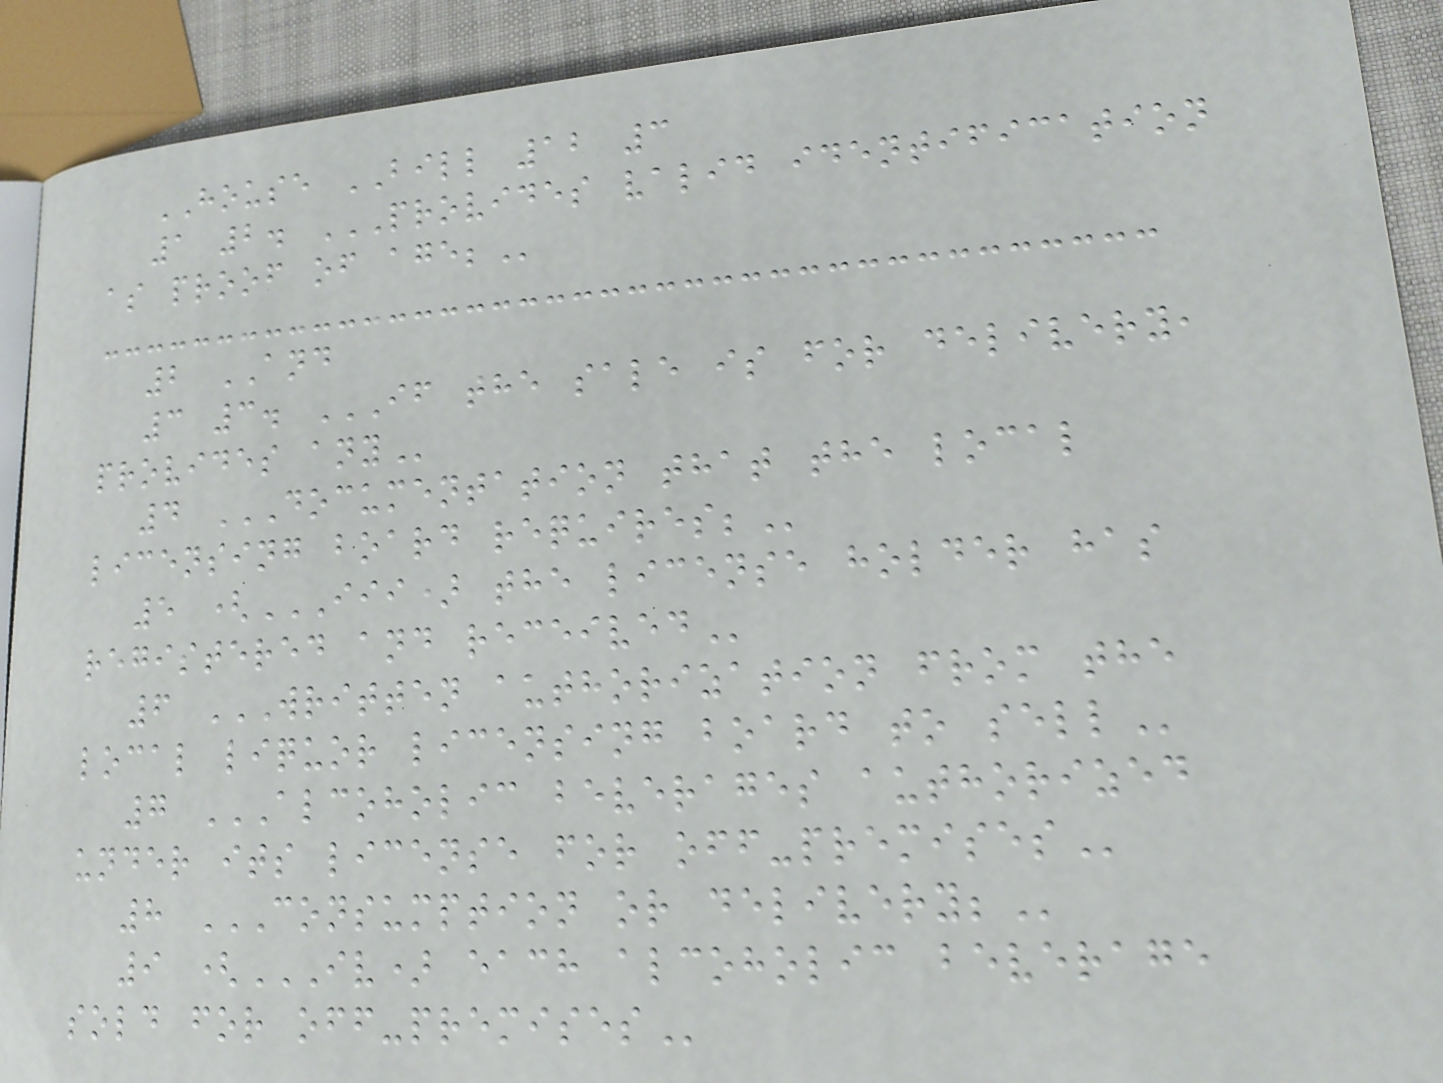HOUSE BILL 12 3
1 2. PROVIDES VALID IDENTIFICATION
AS PROOF OF AGE;
2 AND
3 3. IF THE SALE IS FOR DELIVERY,
PROVIDES ANY
4 DOCUMENTATION THAT THE LOCAL
LICENSING BOARD REQUIRES;
5 (III) THE LICENSE HOLDER HAS
REGISTERED AND RECEIVED
6 WRITTEN AUTHORIZATION FROM THE
LOCAL LIQUOR LICENSING BOARD TO SELL
7 ALCOHOLIC BEVERAGES AUTHORIZED
UNDER ITS LICENSE FOR OFF-PREMISES
8 CONSUMPTION OR DELIVERY;
9 (IV) EACH ALCOHOLIC BEVERAGE
SOLD FOR OFF-PREMISES
